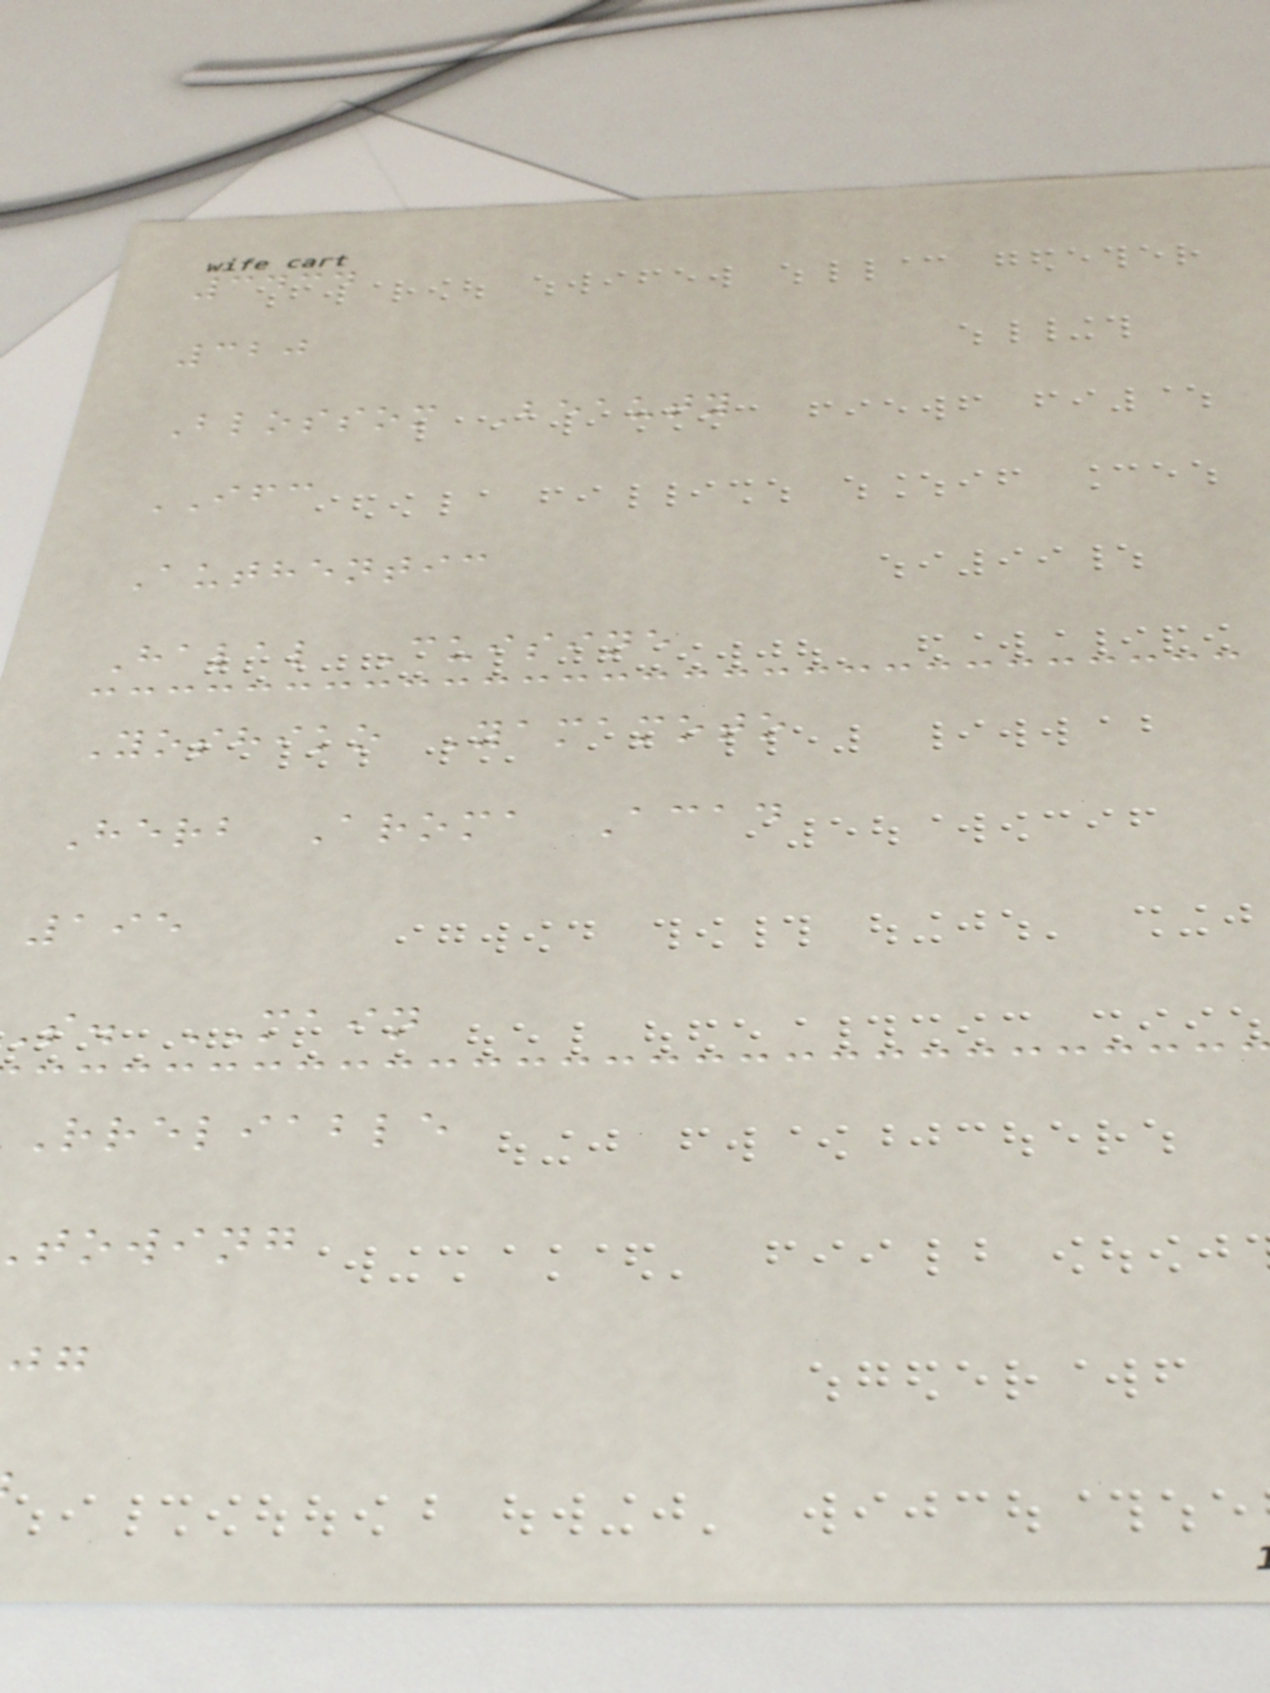3434
320
Blossom Beauty
IFC
Authentic
Halal Cuisine
Yoshiko Yamamoto
Herb Aroma Acad
195
s. MAIN
rreliable
towing
